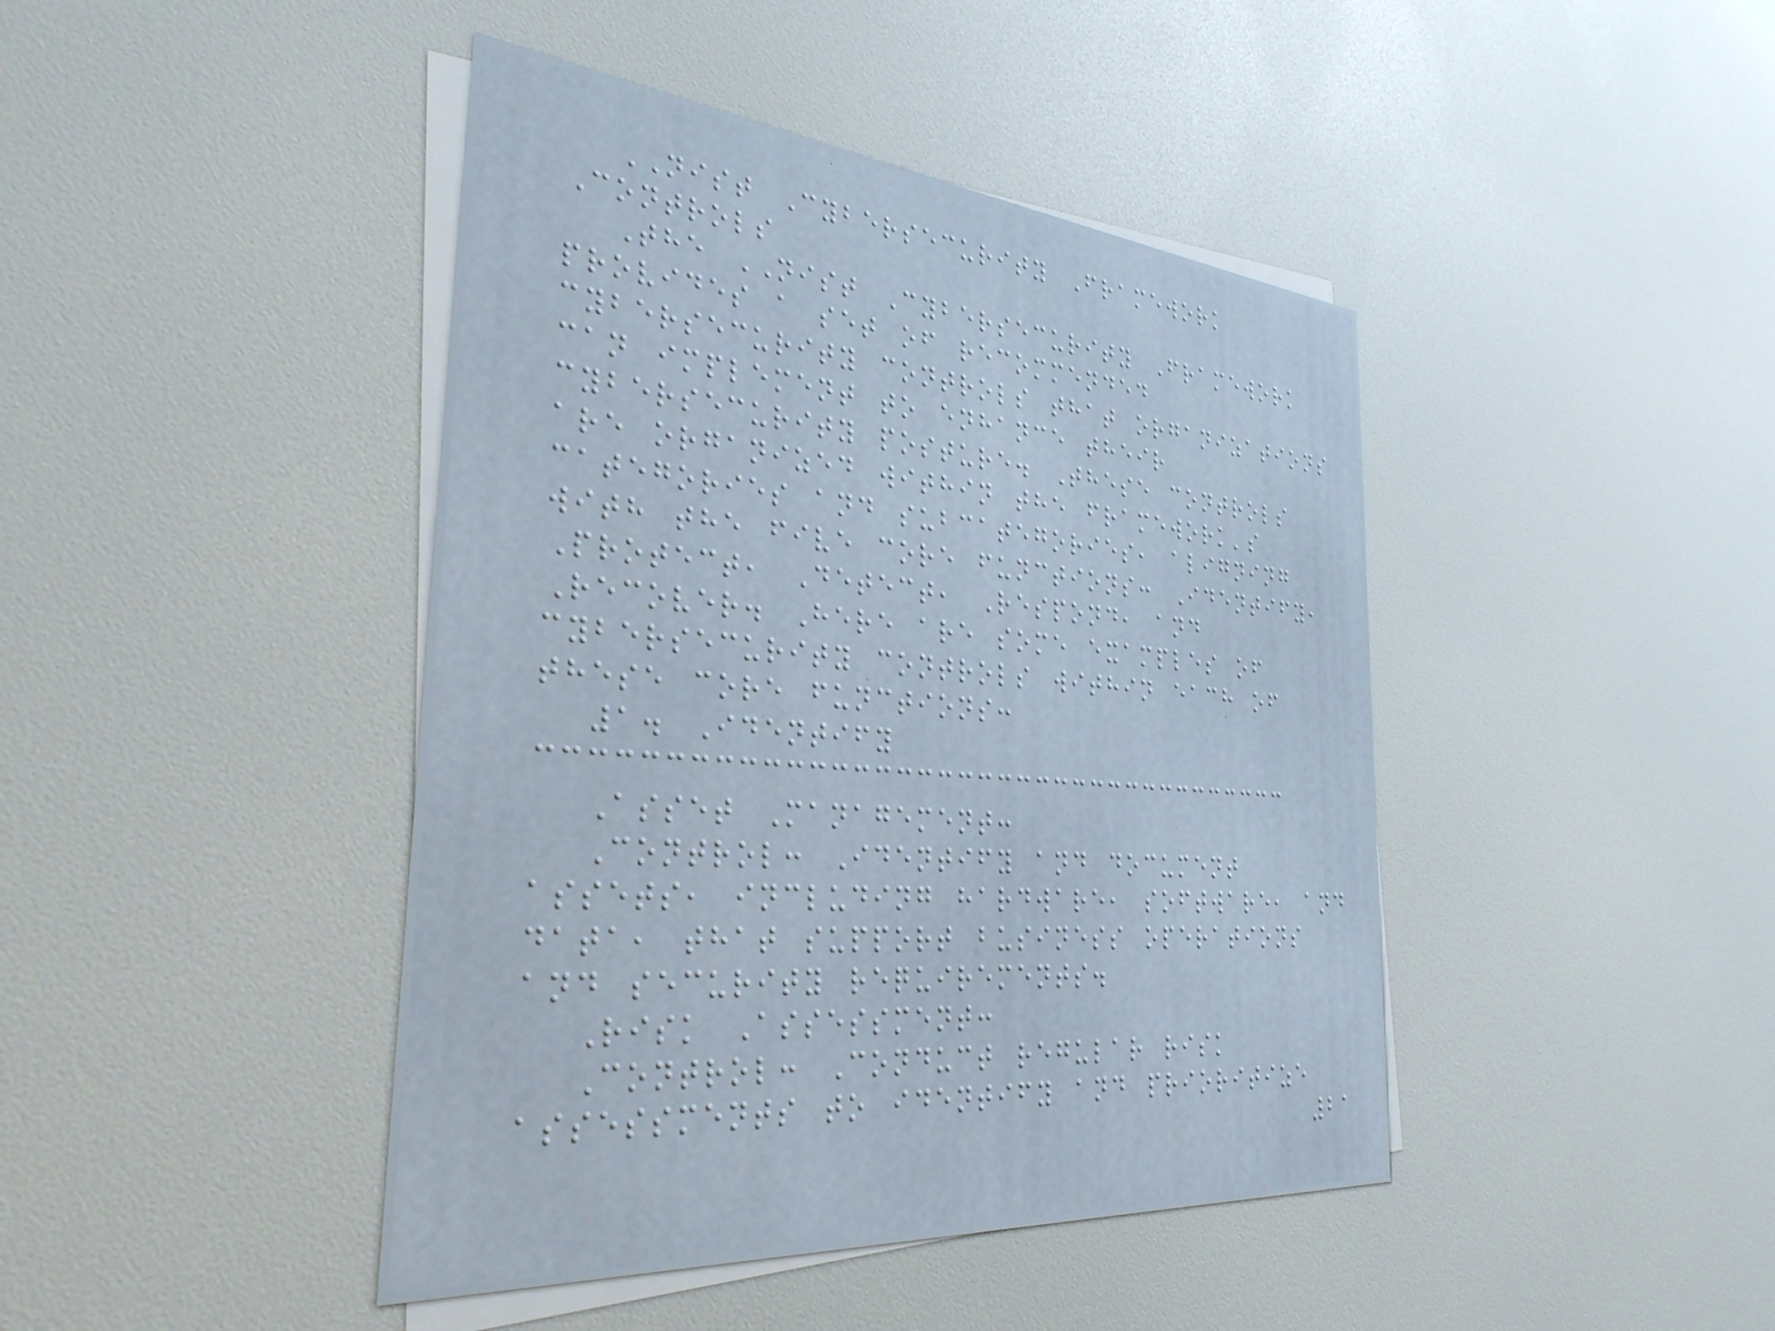NIST Cybersecurity Framework
Controls
The NIST Cybersecurity Framework
provides a set of recommended
cybersecurity controls that organizations
can implement to enhance their
cybersecurity posture. These controls
are organized within the framework's
categories and subcategories, aligning
with the five core functions: Identify,
Protect, Detect, Respond, and
Recover. Here are some examples of
cybersecurity controls within each of
these core functions:
1. Identify
Asset Management:
Control: Identify and document
assets, including hardware, software, and
data, that support business operations
and security requirements.
Risk Assessment:
Control: Conduct regular risk
assessments to identify and prioritize
21
